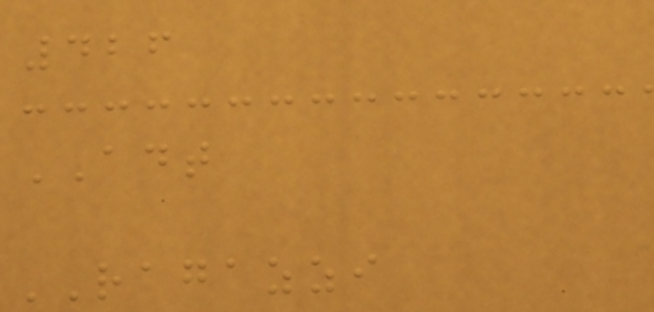426
ADT
RAGAZZI
